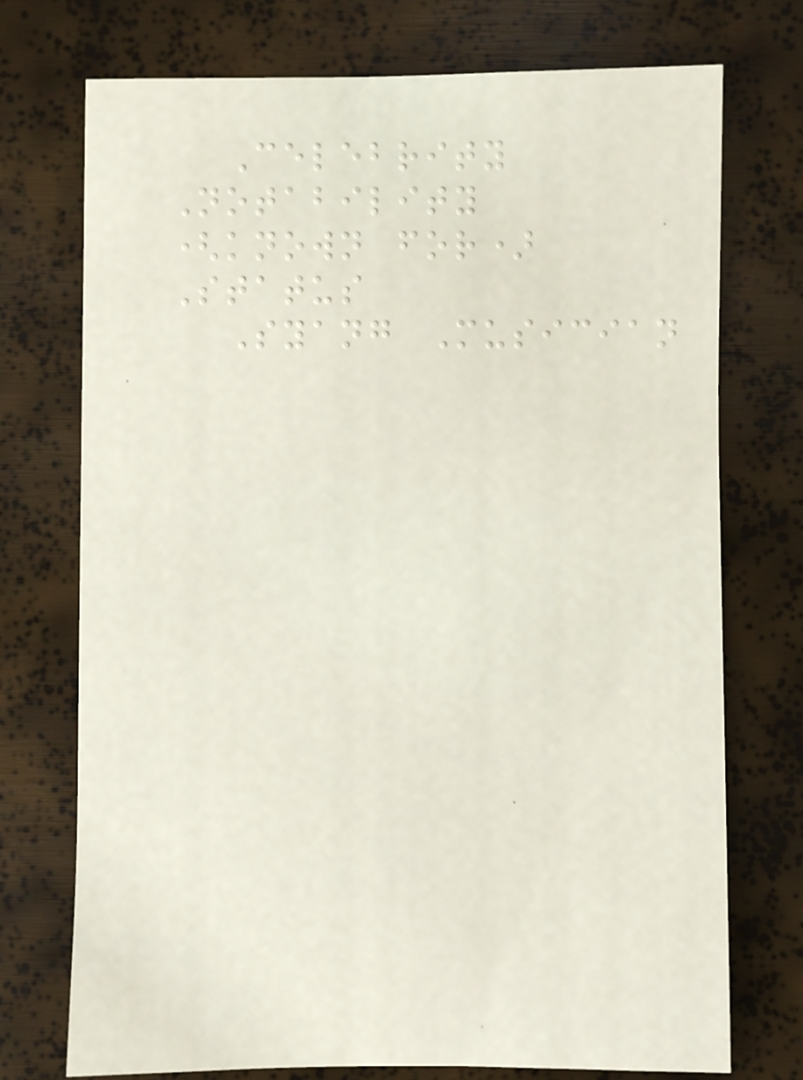Celebrity
Notability
(known for)
Status
Syang Musician
